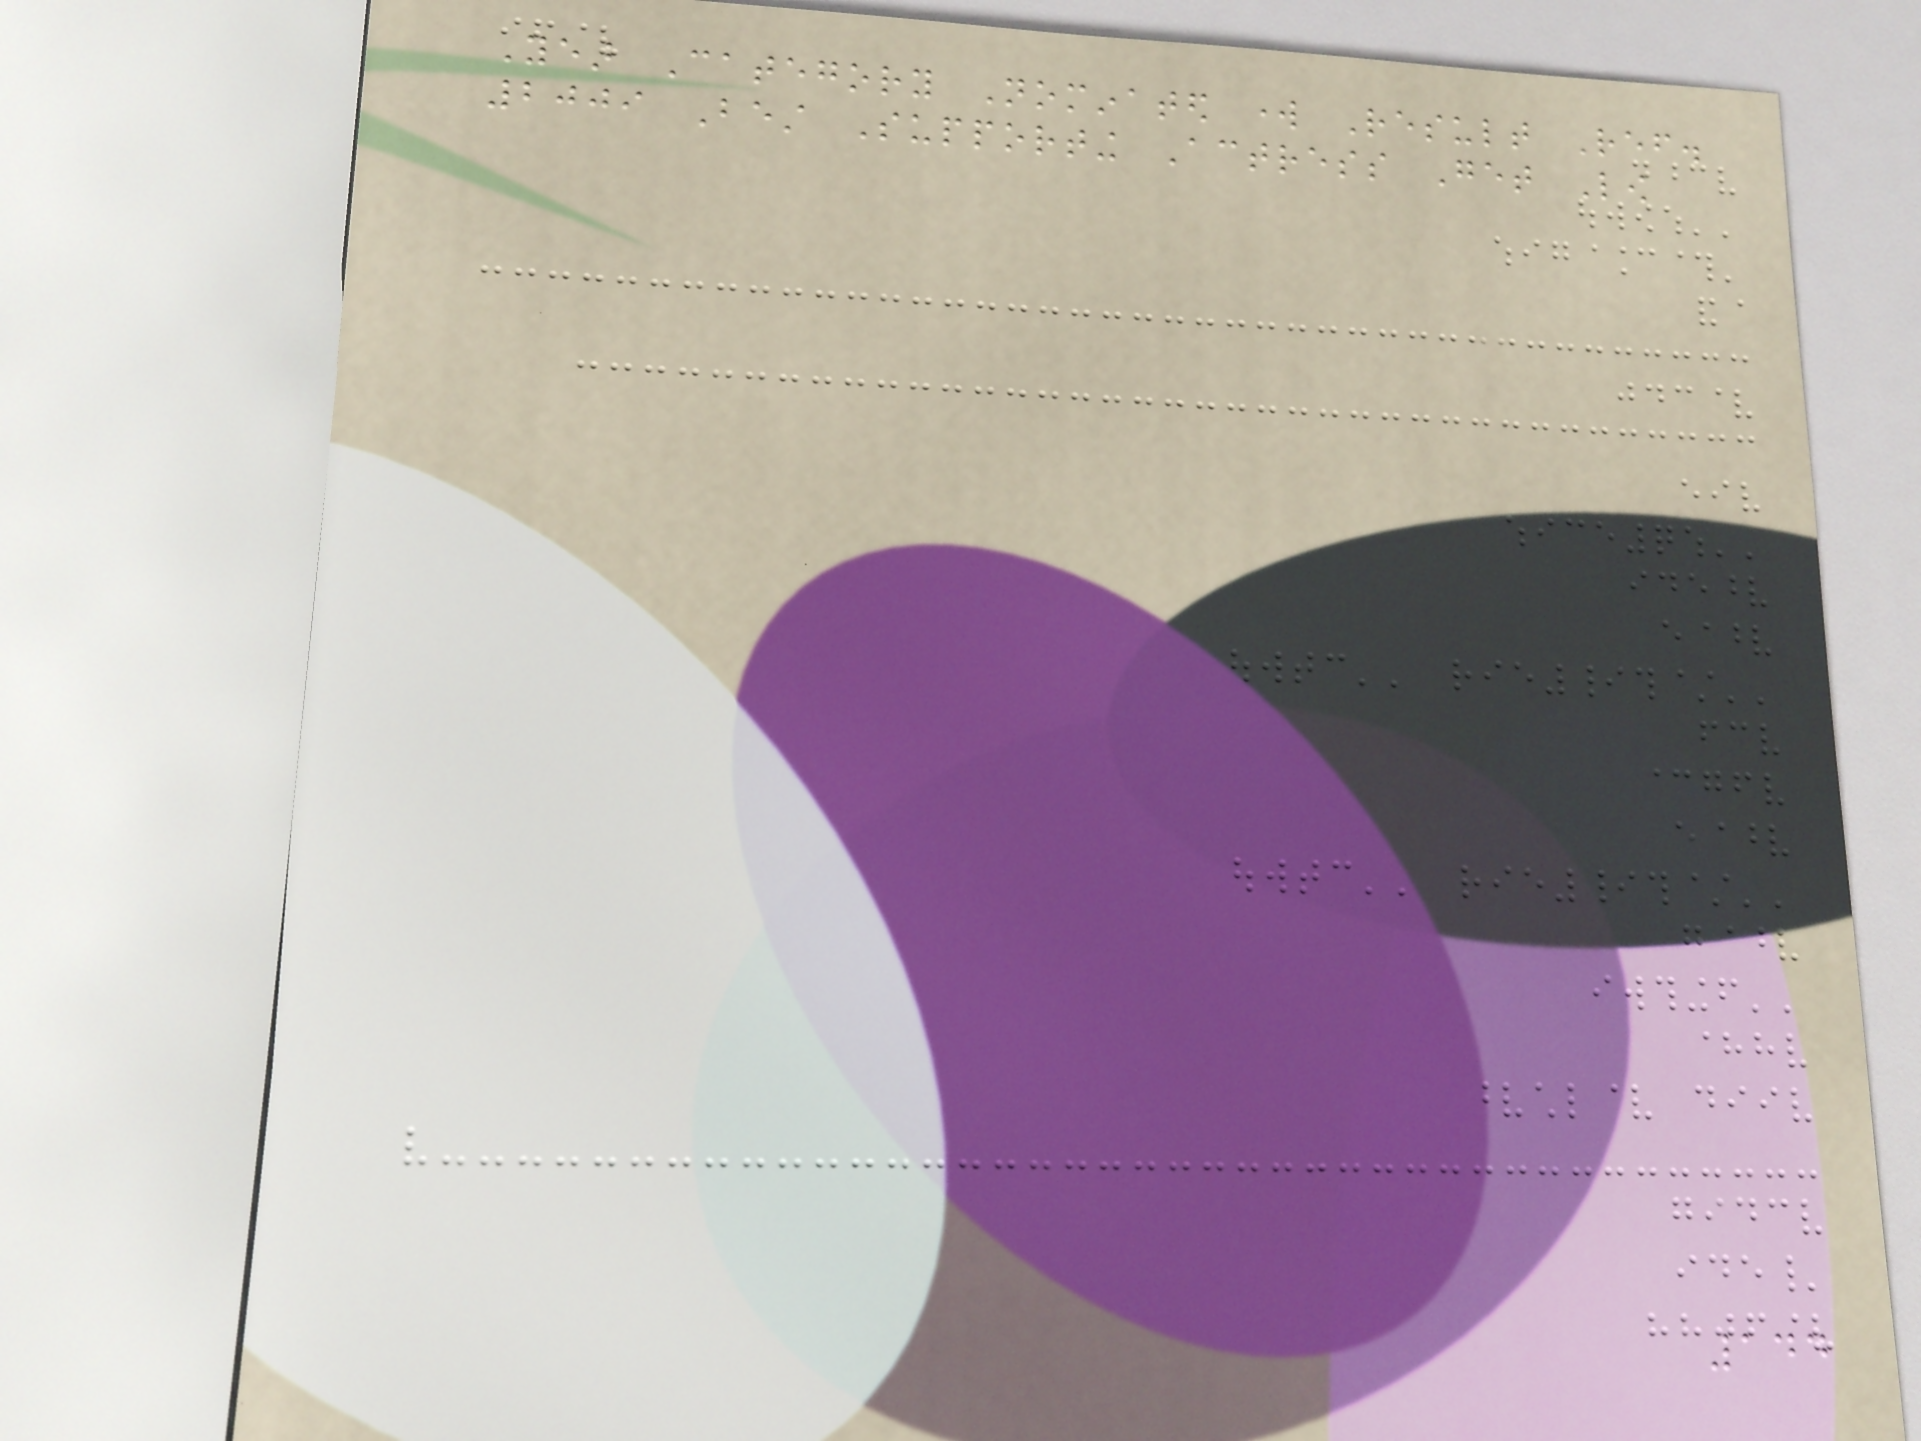Year Category Nominated work Result Ref.
2009 Best Supporting Actress Get Low
144
